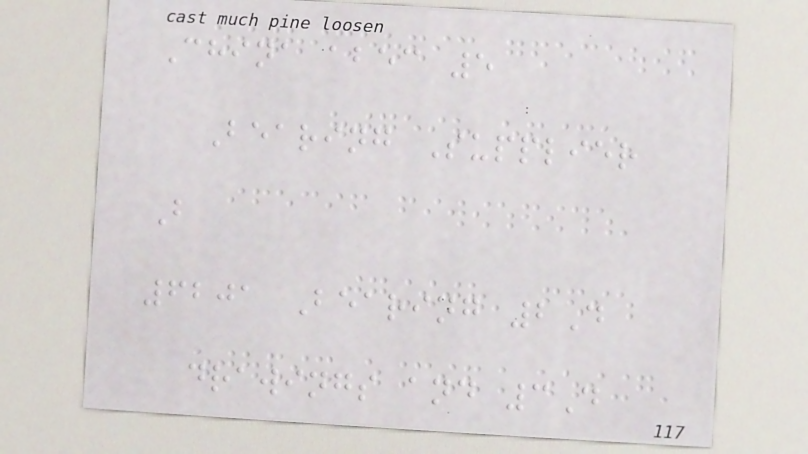China abec 5
Bearing Supplier
B
6201 Bearing 2D
drawings and 3D
